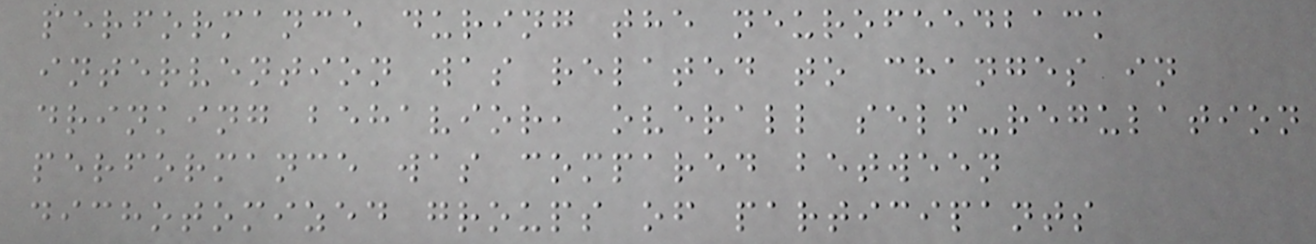performance during the neurofeedback
intervention was related to changes in
drinking behavior, overall self-regulation
performance was compared between
dichotomized groups of participants
